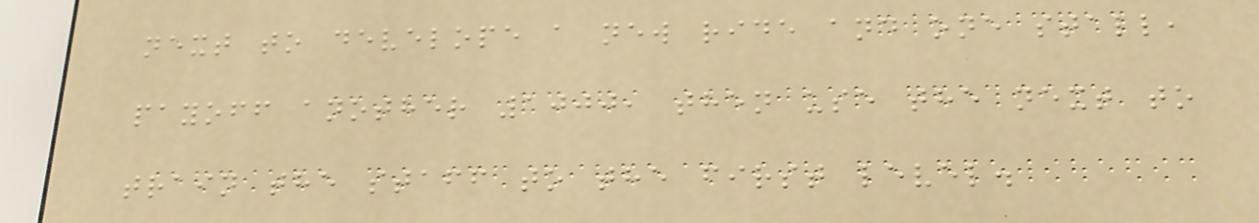next to develope a new ride and one stall,
payoff another 1000, then use the next to
train the staff to the first level.
